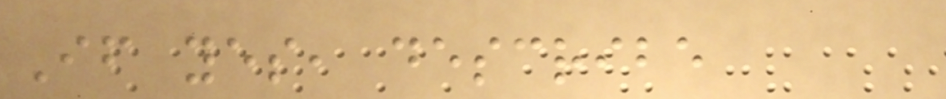If yes, describe
